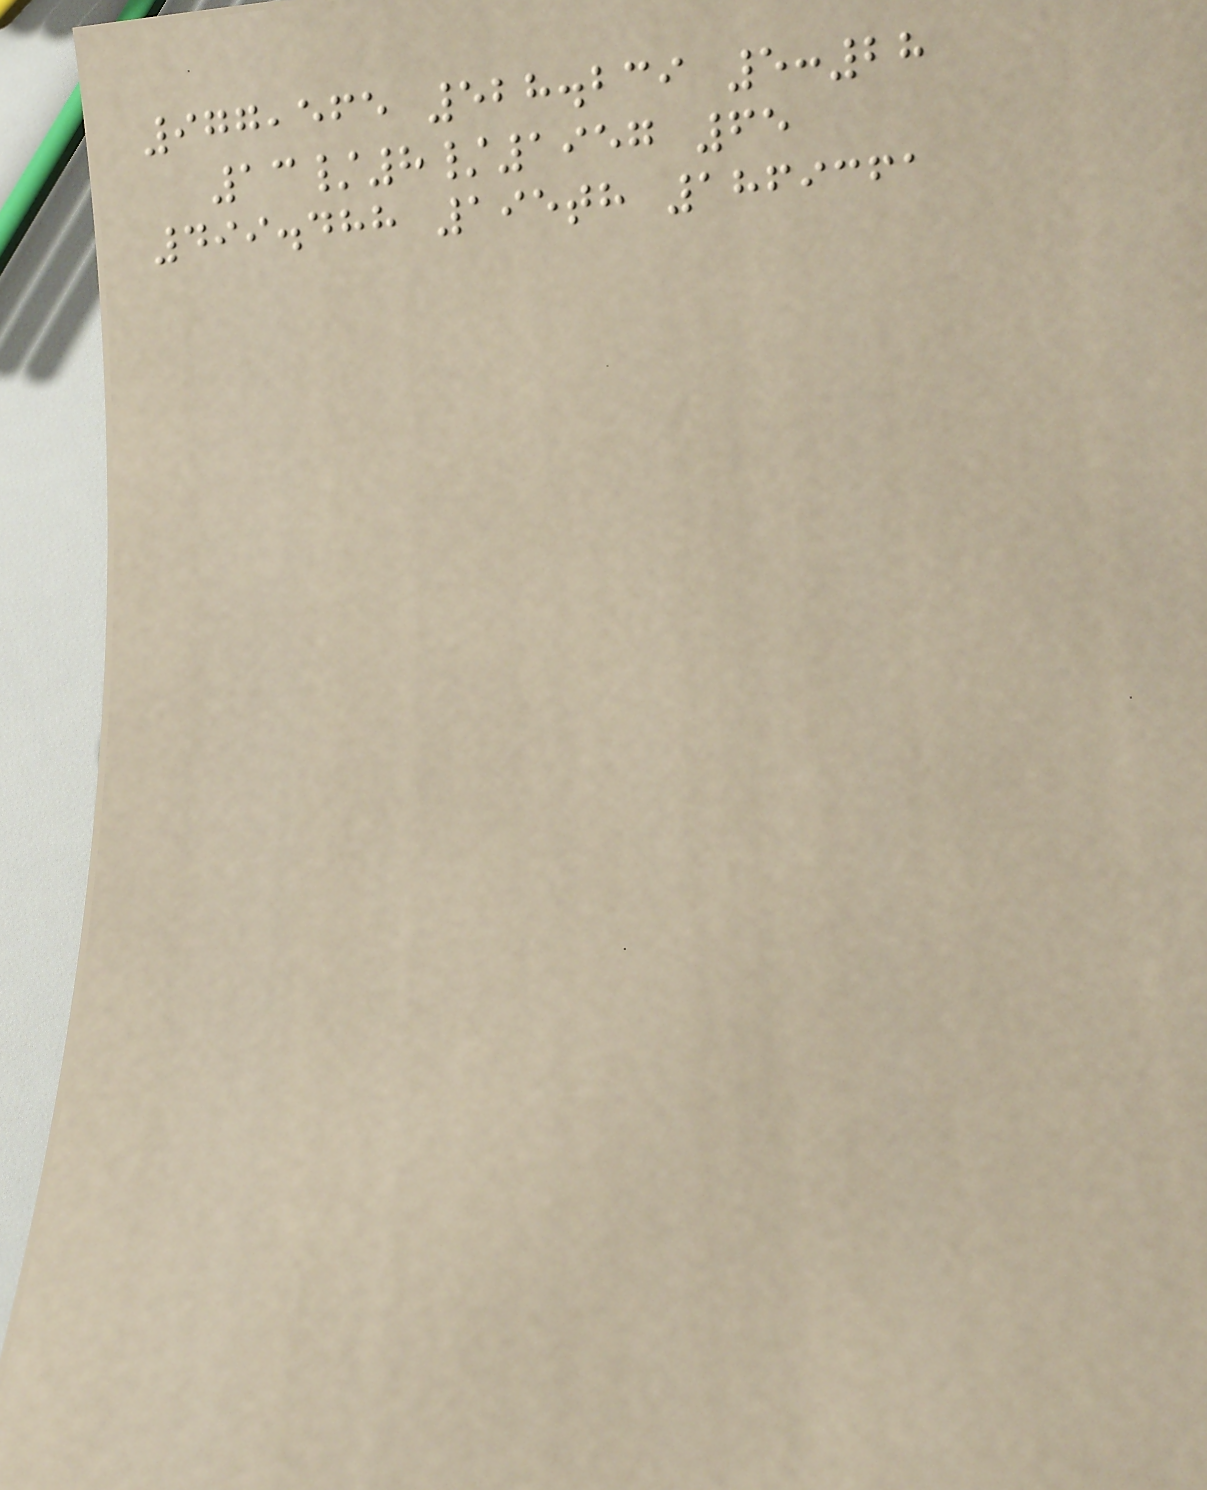977,565 528.239 5:28
13/8/1957 65
499.488 195th 1869361
